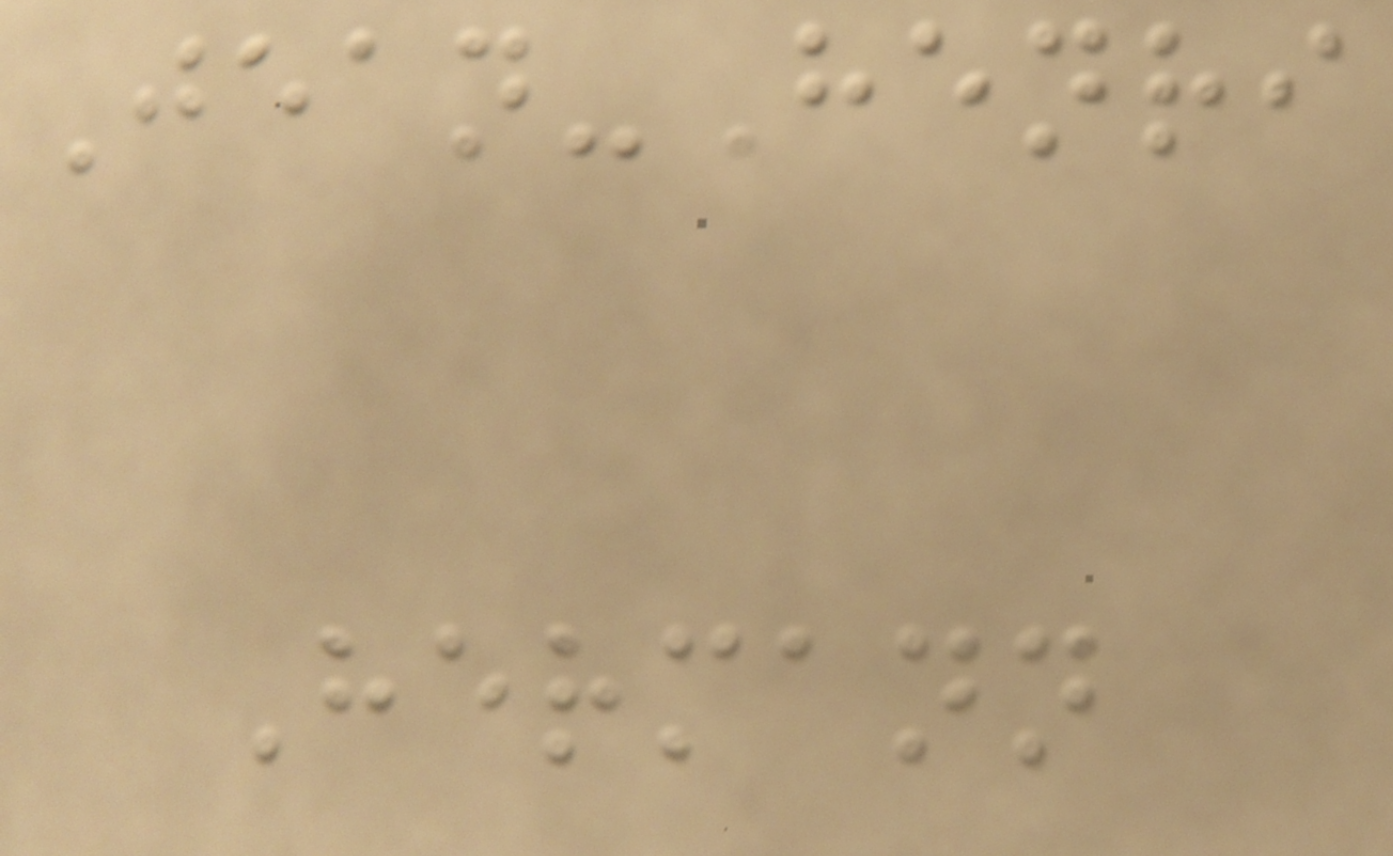Jean-Henri
Hermann
